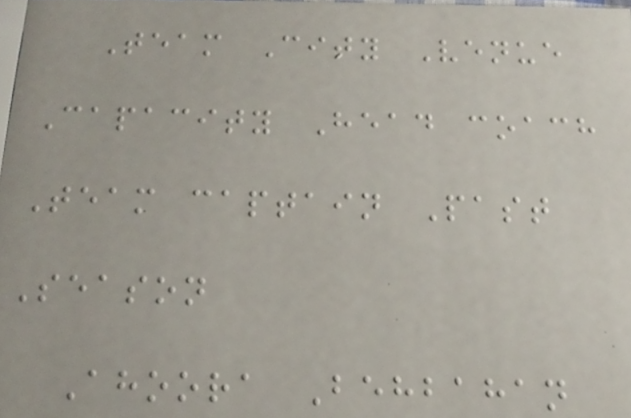Team City Venue
Capacity Head coach
Team captain Past
Season
Ahoora Behbahan
